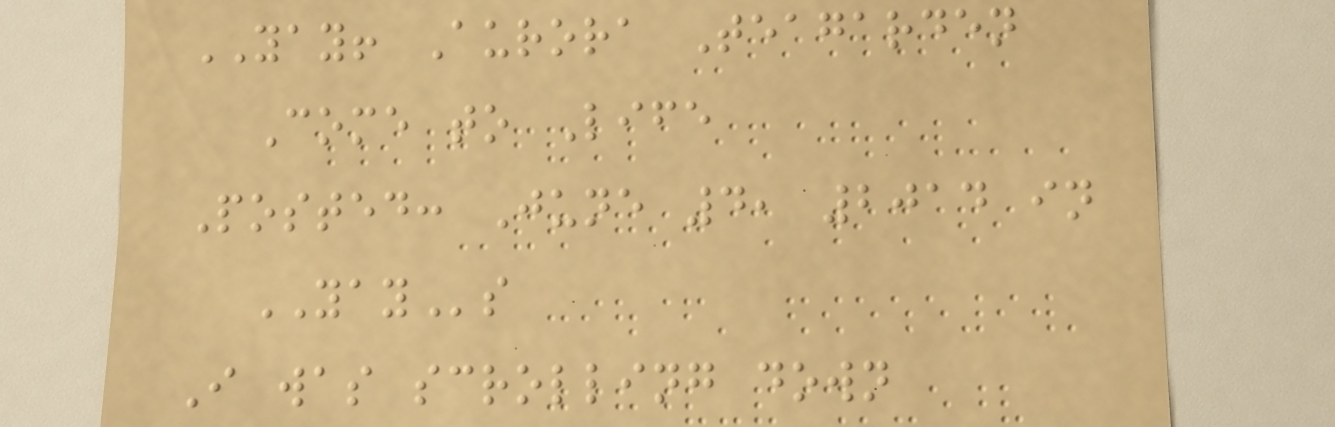YAY! Aurora Teagarden
Come to Life
Posted: June 4, 2014 in
YAYs
I was scrolling down
